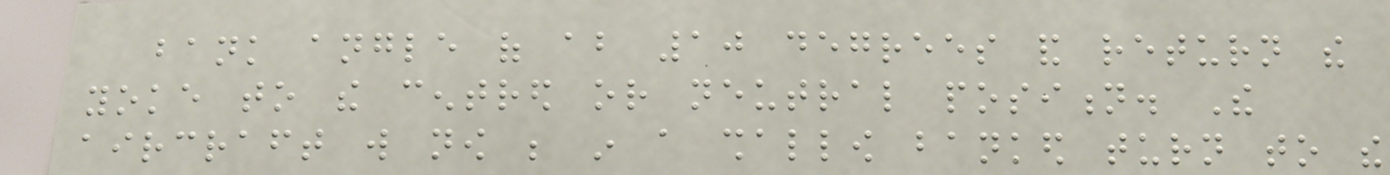bank angle of about 10 degrees and return the
yoke to the centred or neutral position. The
aircraft will now be in a shallow banked turn to the
